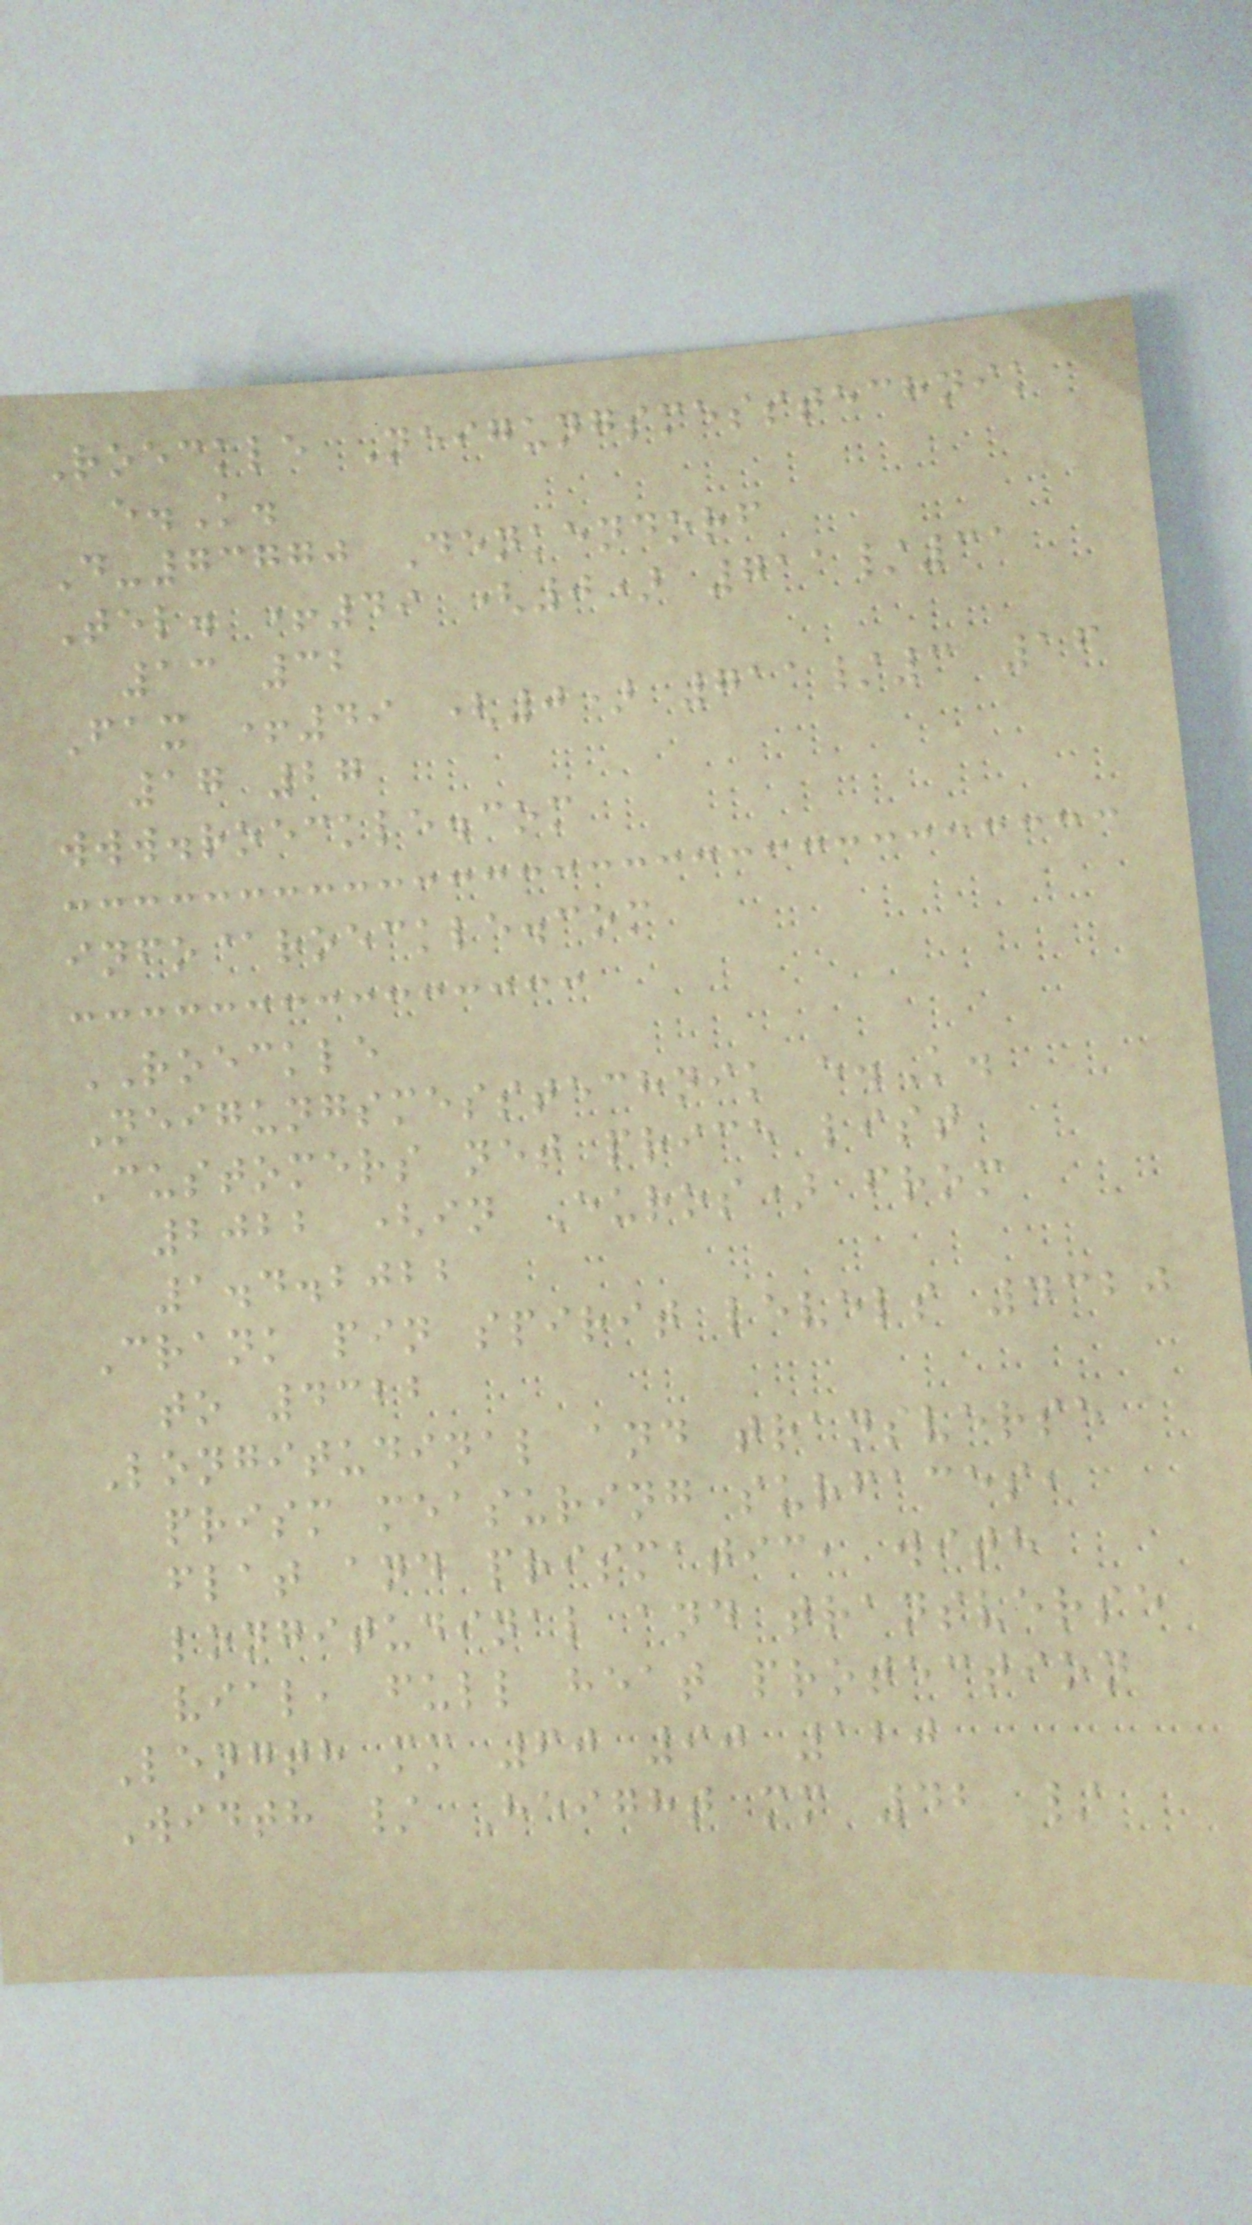Roeckle Neigungsmesstechnik
e.K.
D-73770 Denkendorf
Tel. +49 (0) 711/31
13 32
Fax +49 (0) 711/3 16
17 27
www.roeckle.com
info@roeckle.com
ROECKLE
Neigungsmesstechnik e.K.
Customers net price list
2022 (in Euros) from
1.4.2022
Crank pin spirit levels 4320
to 4322
Longitudinal and transverse
prism measuring surfaces,
flat and prismatic, with
longitudinal and transverse
vial, full heat protection
Length mm 60 90 120
Width / Height mm 42 /
